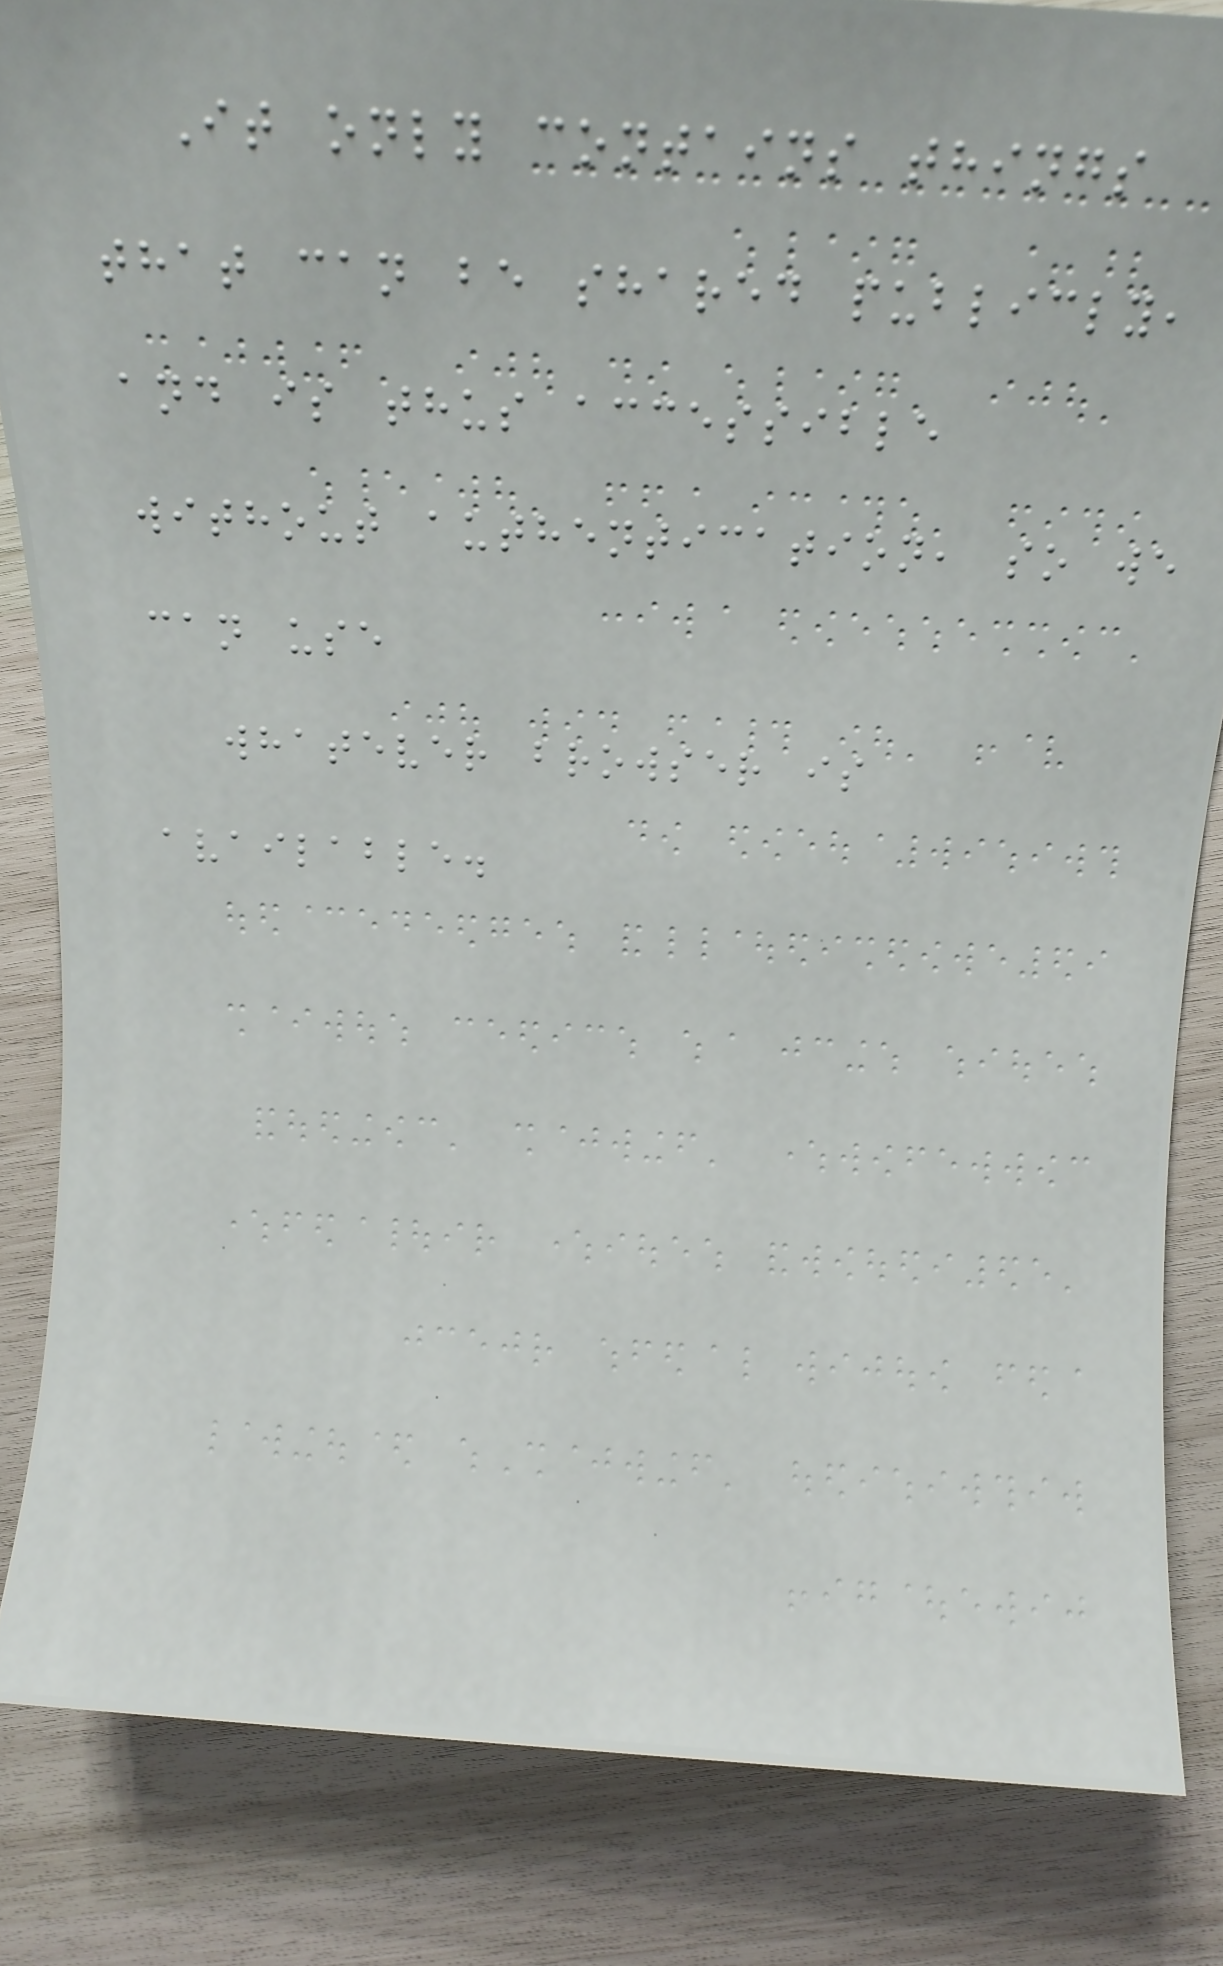It only contains things
that can be shared publicly,
and is thus accessible
without authentication, so we
can use
whatever browser is
available.
